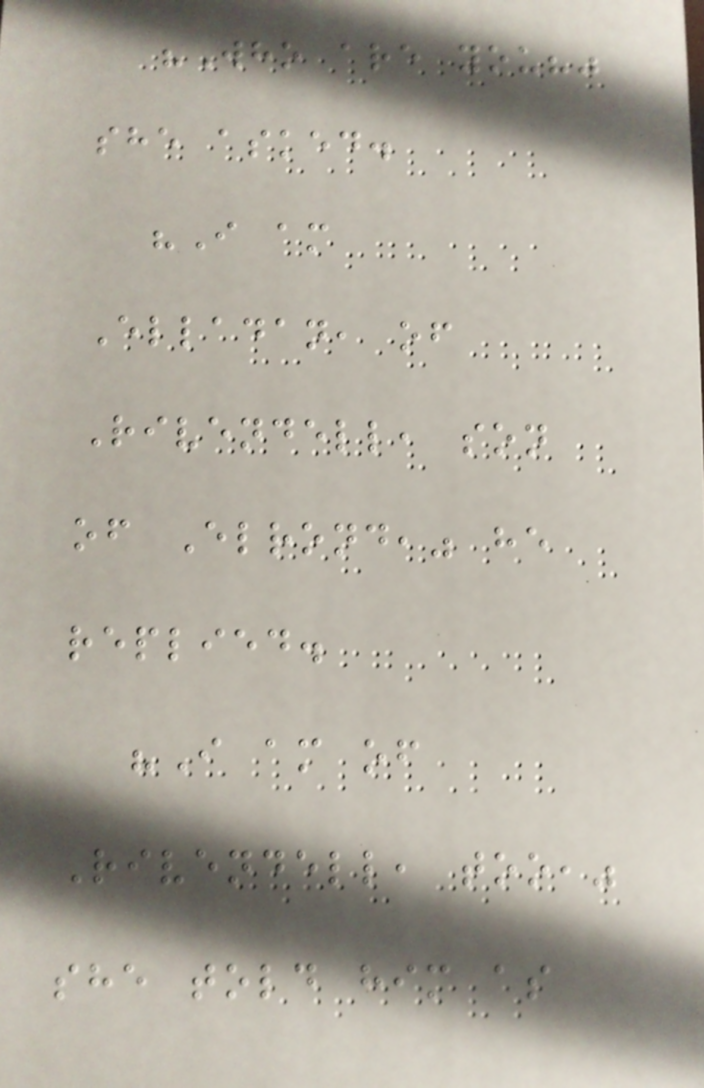"Who are you?"
she asked.
"I am
Elladan, of
Rivendell, son
of Elrond," he
replied.
"I am of
Rivendell, too,"
she told him as
